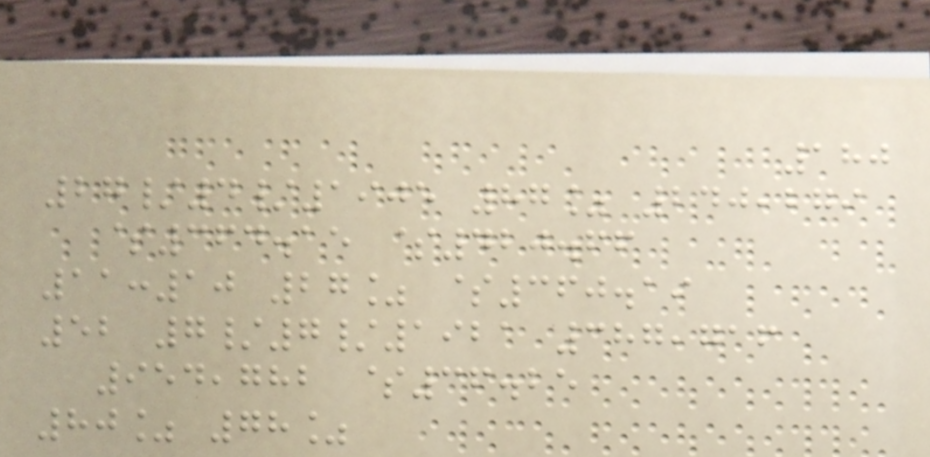180
27/4/1905 87% 240,279
$364.15 $420.66
11:10 27% $360.19
52 7/7/1921 387,716
954,782 $36.25
80% 78%
